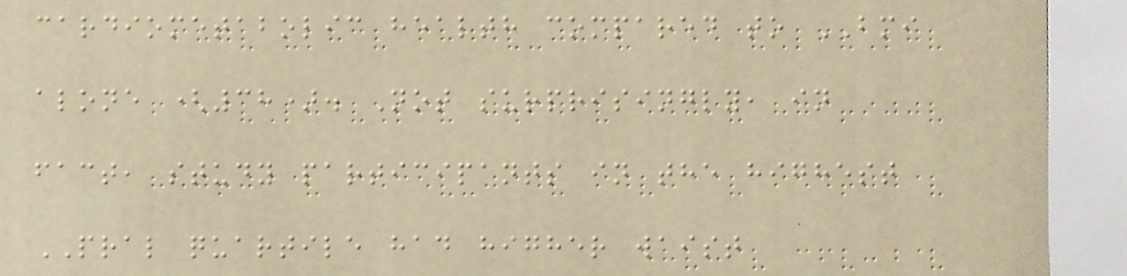cardiometabolic health compared to BMI
alone (38). Not surprisingly, in
fact, study participants in the highest
PRAL quartile had higher waist
